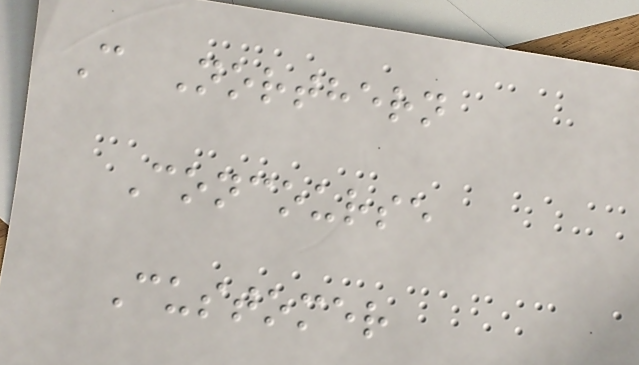C Northern
Concourse
Customer
